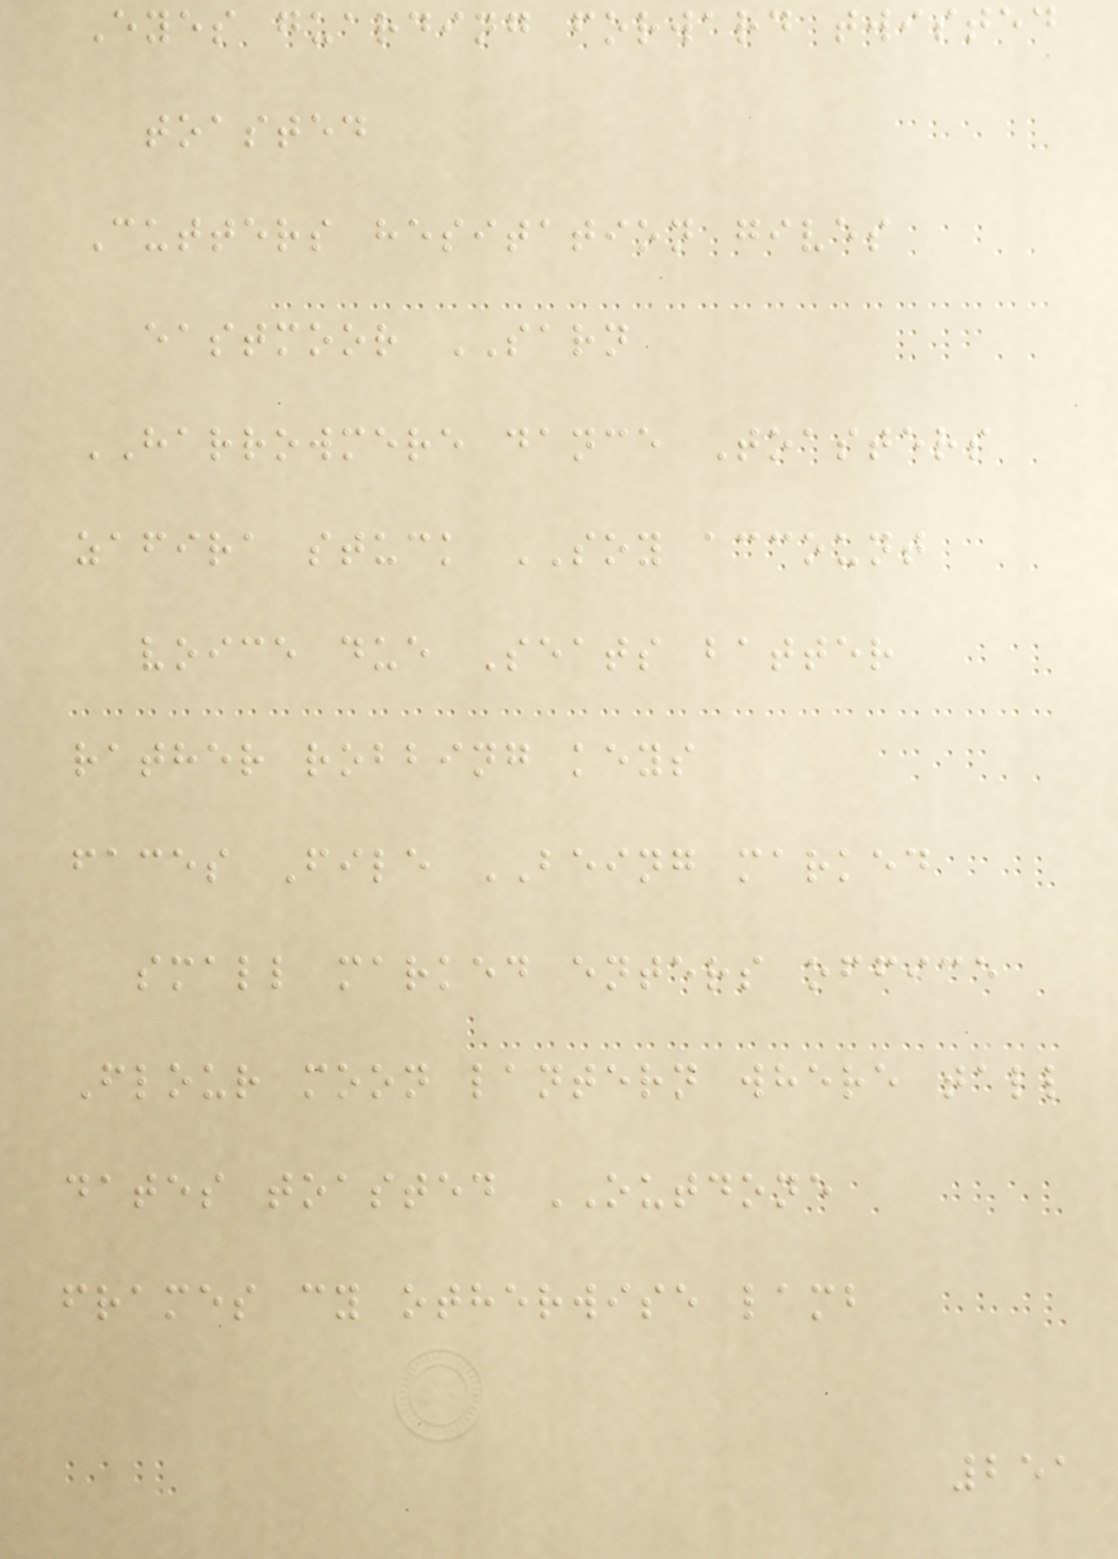Eyes guarding forward twisted
toasted
Cutters hesitation gives
eastmoor SARN
HARROWMERE dance Toasters
zafira stuck SOY account
voice due Seats batter
rather robbing keys
faces File BEING marked
small marked enters office
Flour moon lantern where tall
dates toasted OUTDONE
frames cy otherwise lamb
251
